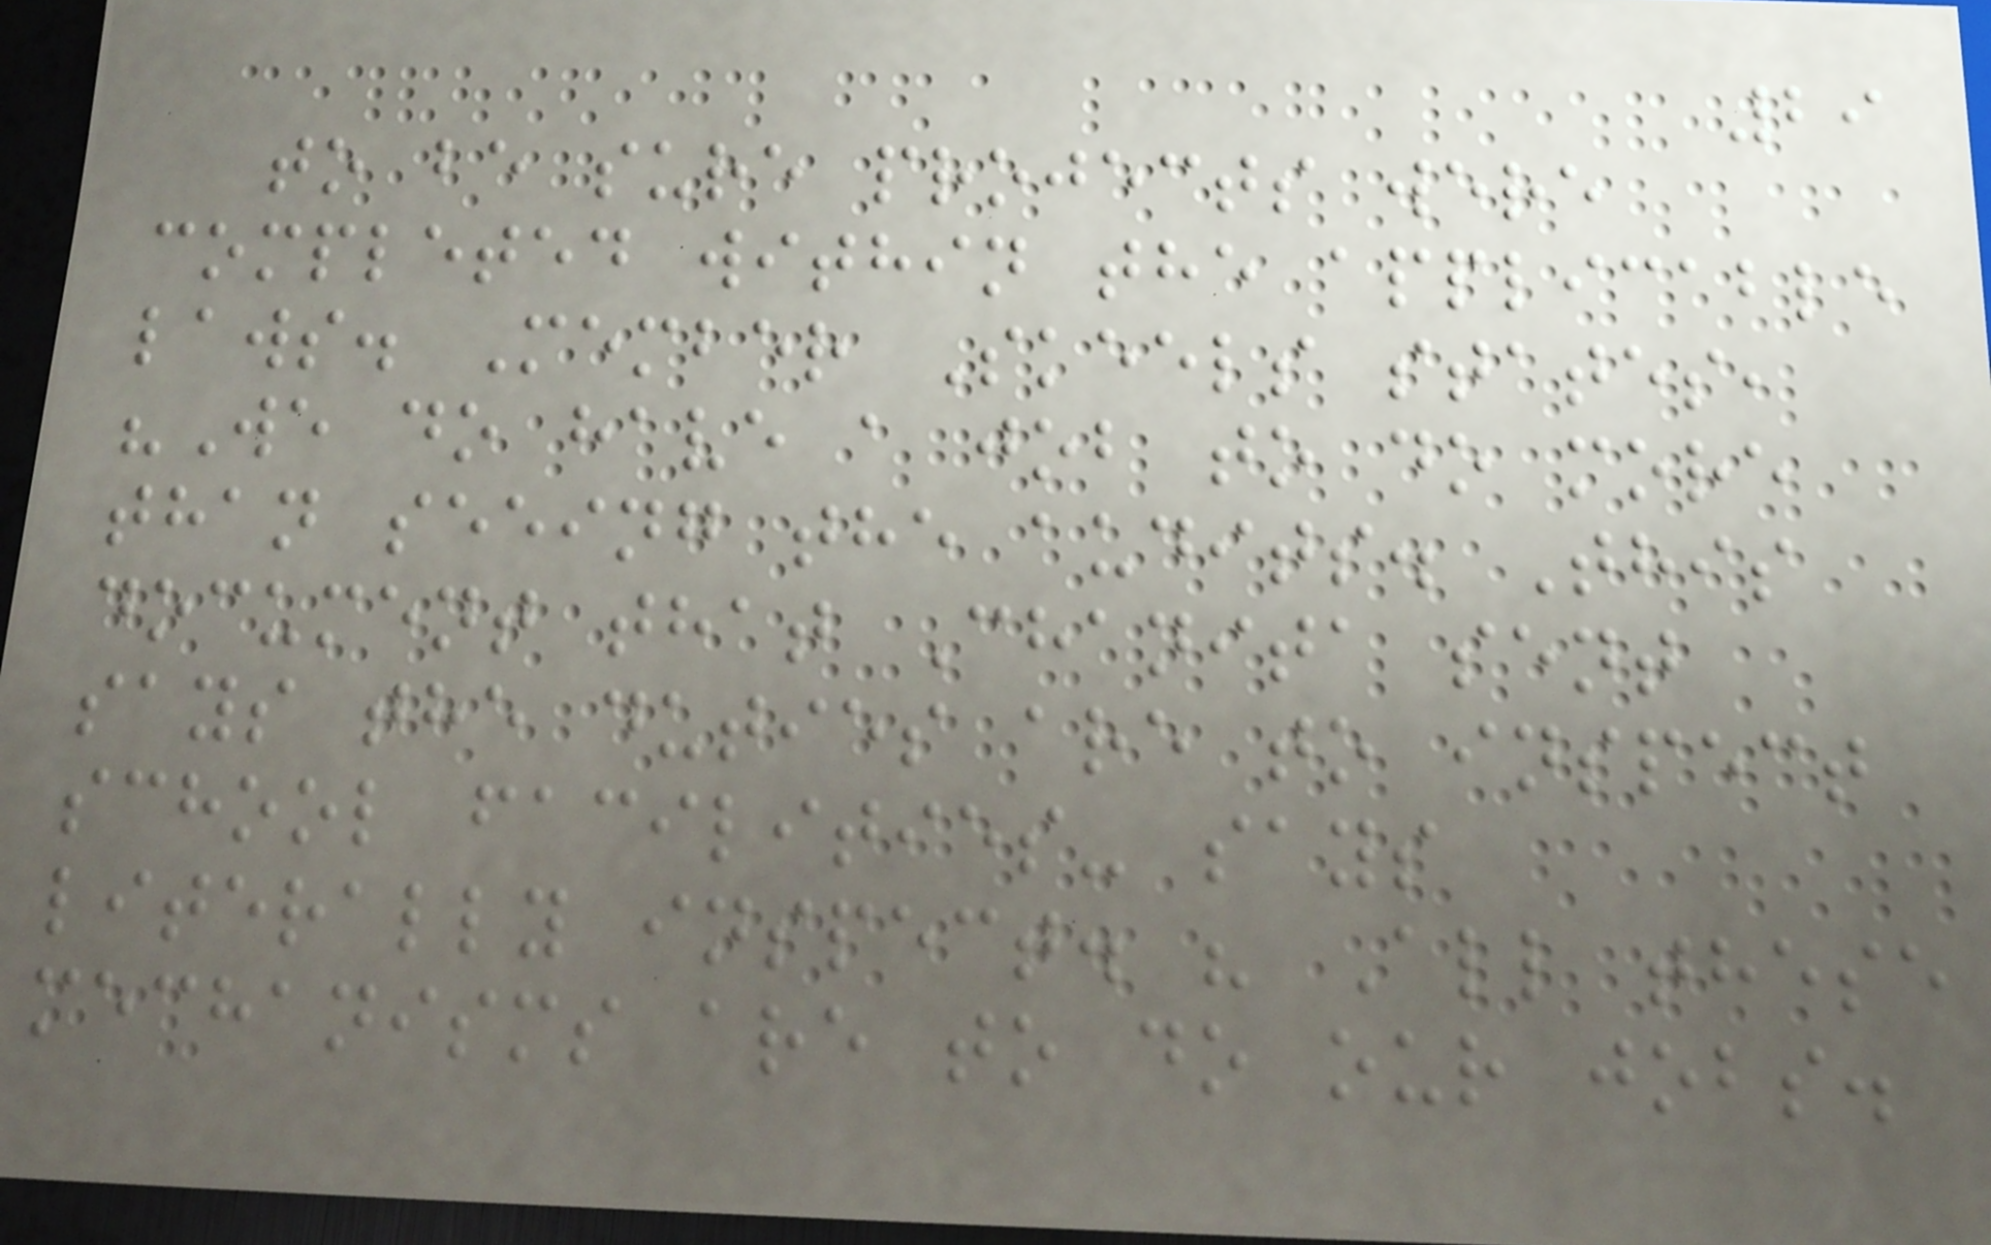29
to be sure projects were
completed within the applicable
laws. Member Skeels states,
"We do have a job to do more
than seeing the audits. This
document that Chanita sent
says the duties are to inspect
school facilities- says
literally inspect. " All these
mechanisms are to do our jobs.
